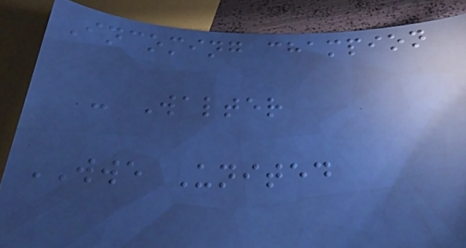Incoming champion
- Walter
WWE United
